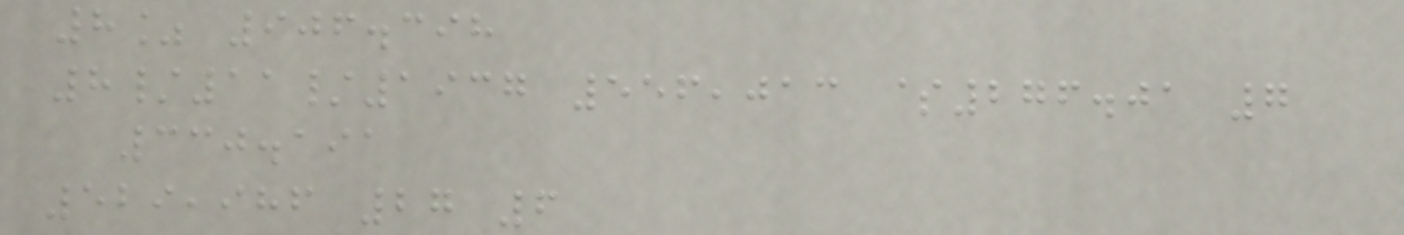8% 906.398
8/11/1937 556,013 $276.01 7
330.191
529,986 27 6
